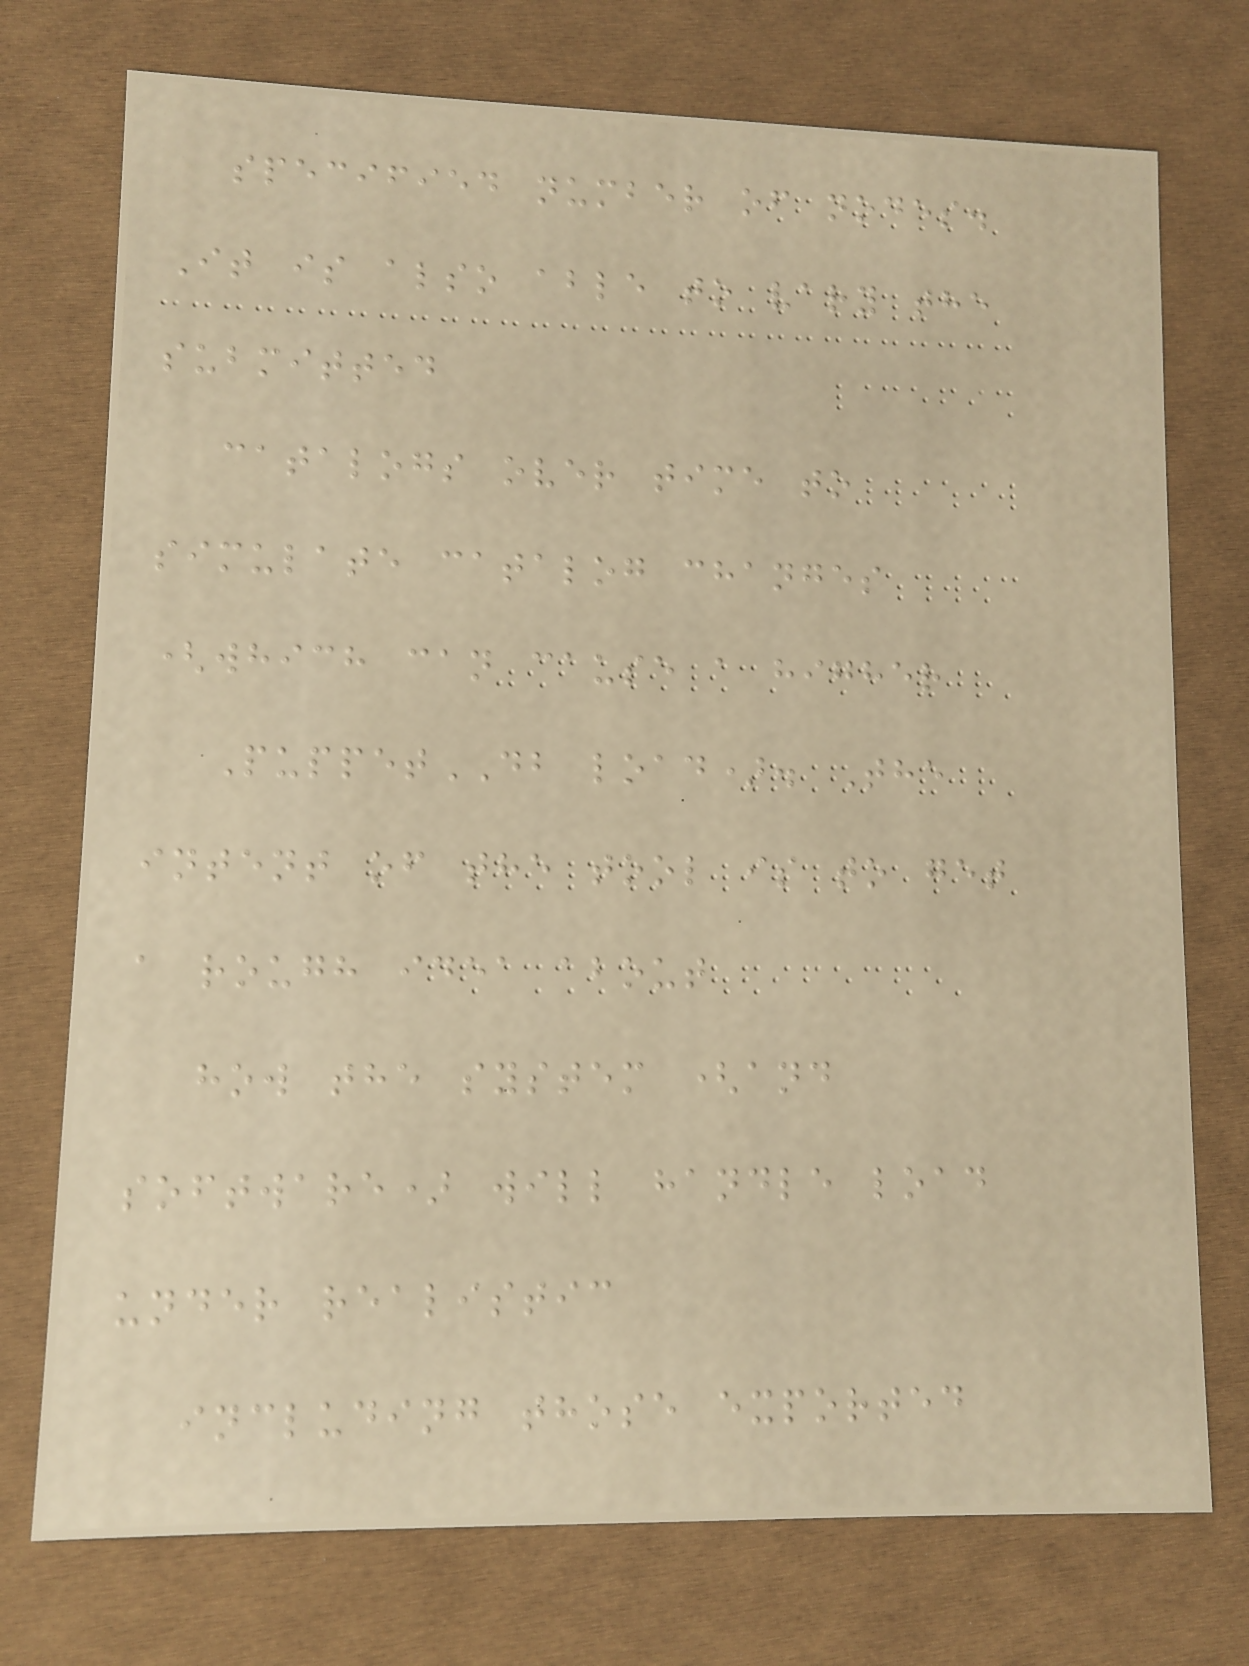specified number of nodes.
It is also able to vary the
submitted
catalogs over time to
simulate catalog changes
(which can cause a higher
PuppetDB load). The
intent of the tool is to get
a rough idea about
how the system (and
software) will handle load
under realistic
including those exported
